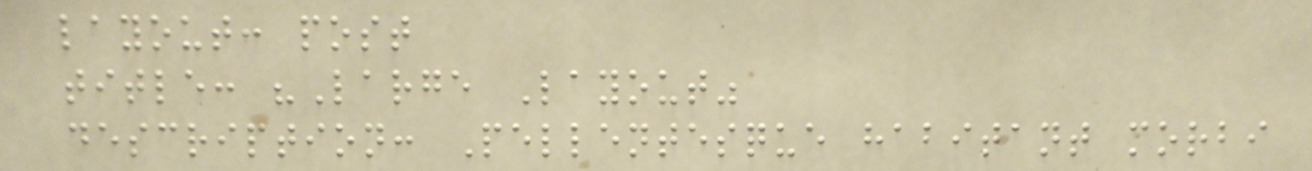layout: post
title: "Large Layout"
description: Pellentesque habitant morbi
